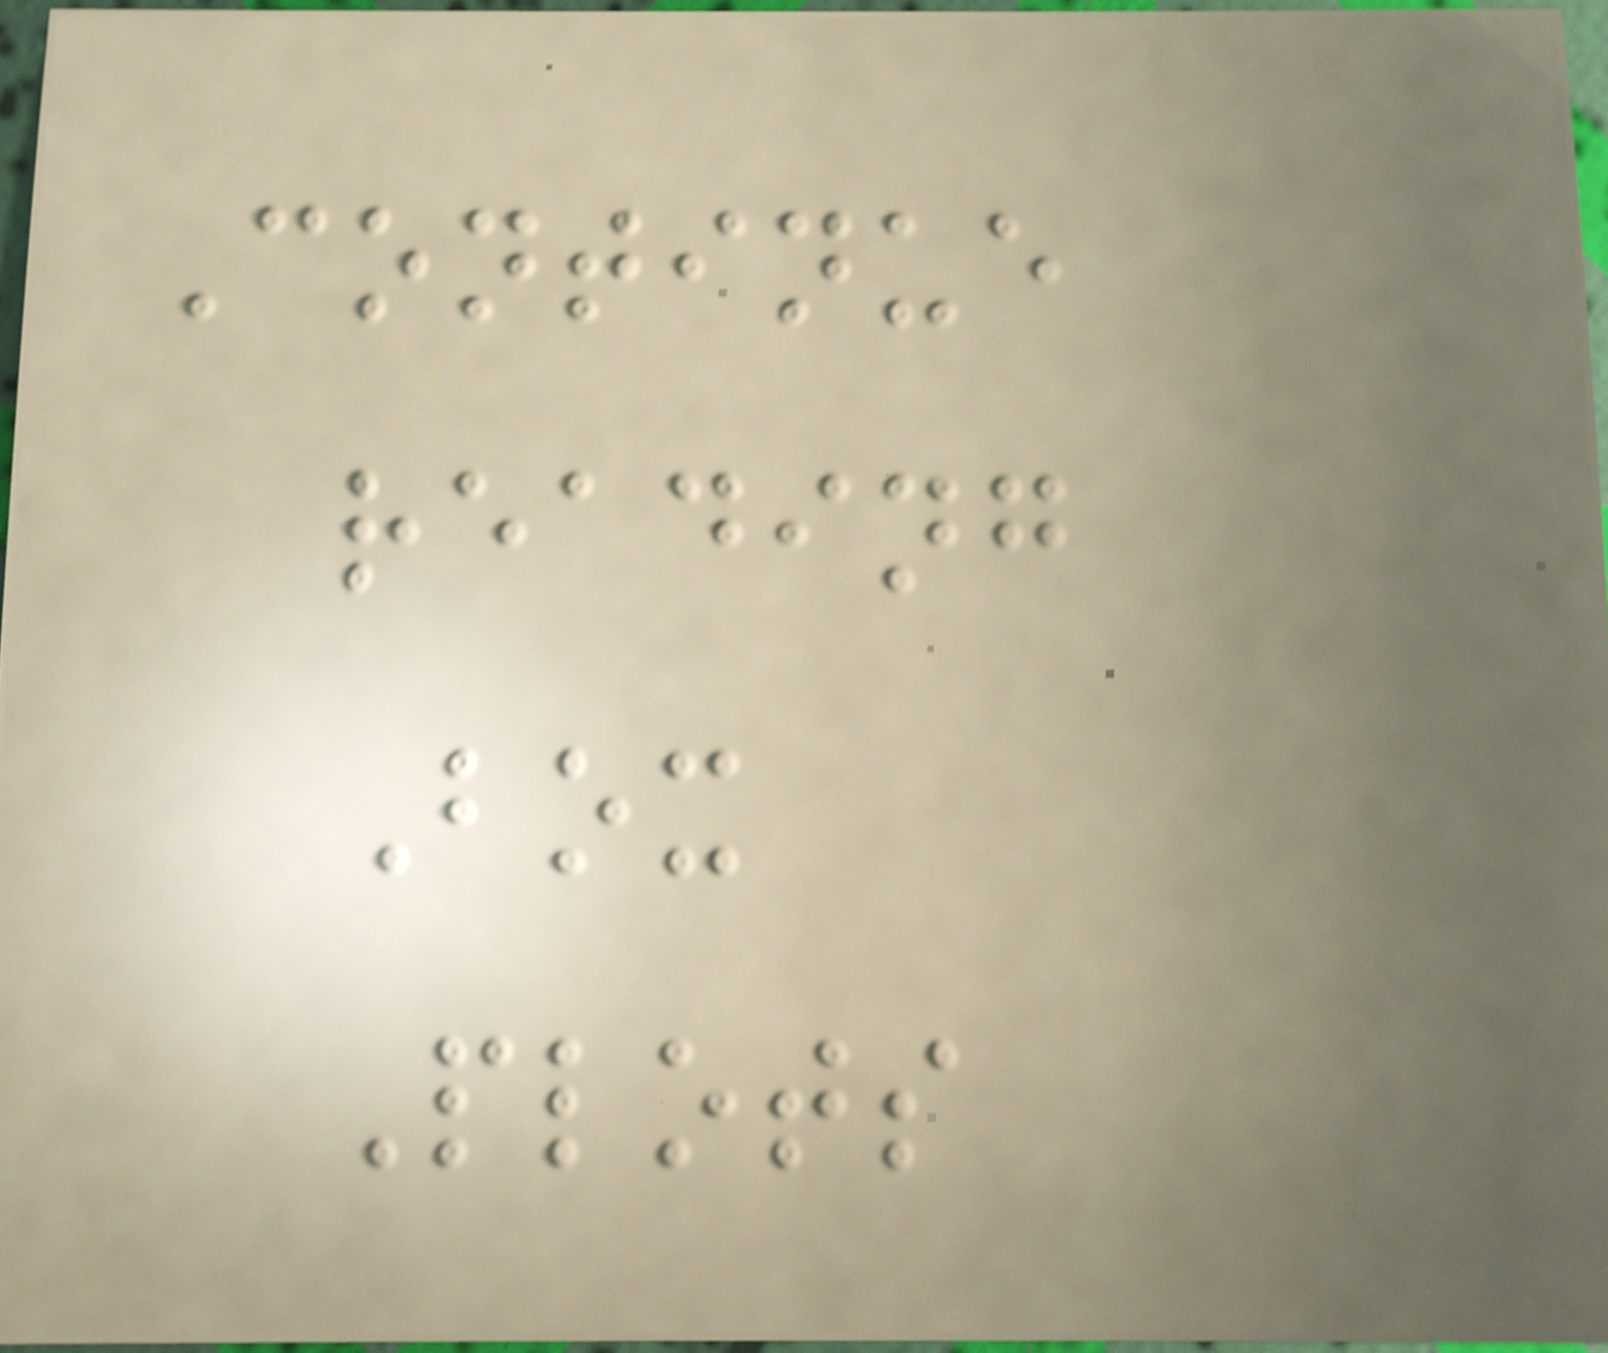Continue
reading
Box
Plots
